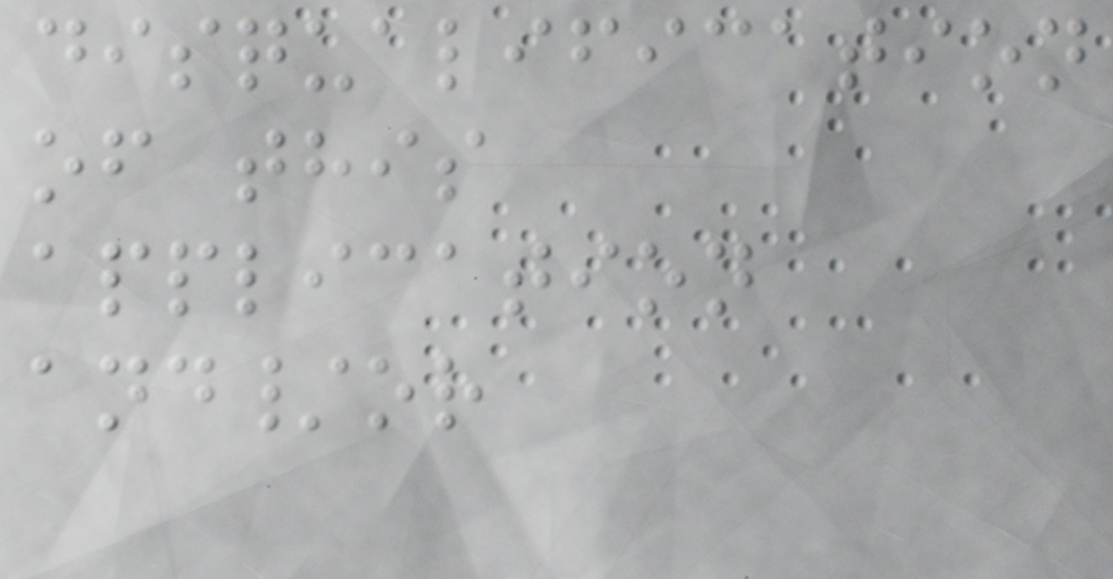disqualification
of this
application
and/or
